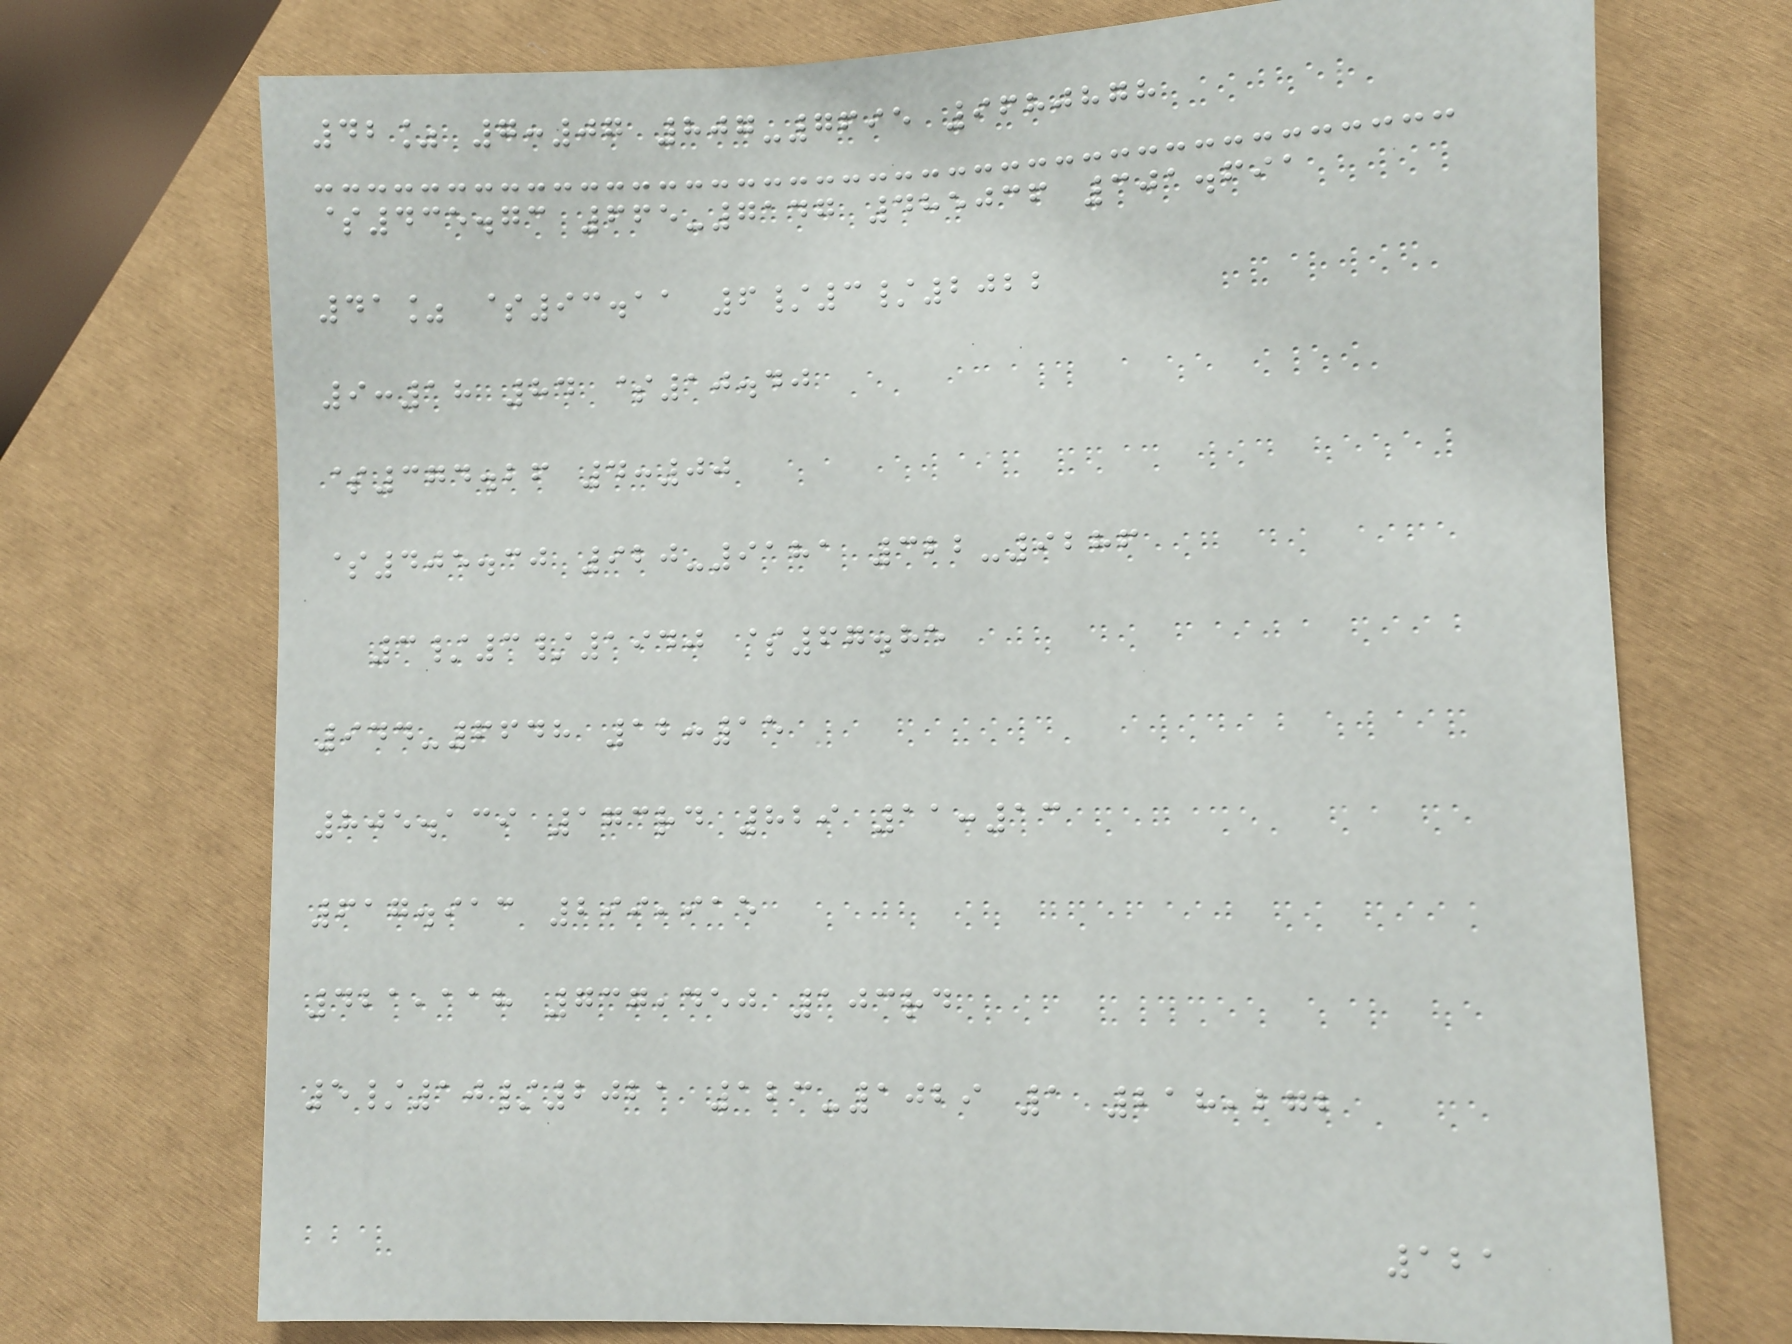42% 7:07 807-7695 9680878
$435.73 665-7147 485036 301.691
41% $93.11 6/3/2022
9:18 84 $10.40
$374.26 4:00
$405.30 920-9181 322-9286
3/3/1940 $67.85
944-6648 12:15
805.139 173rd 829 11:13
617.913 299,915
421,118 737,450 103rd
5/10/2021 123-1029 1 218,272
121
